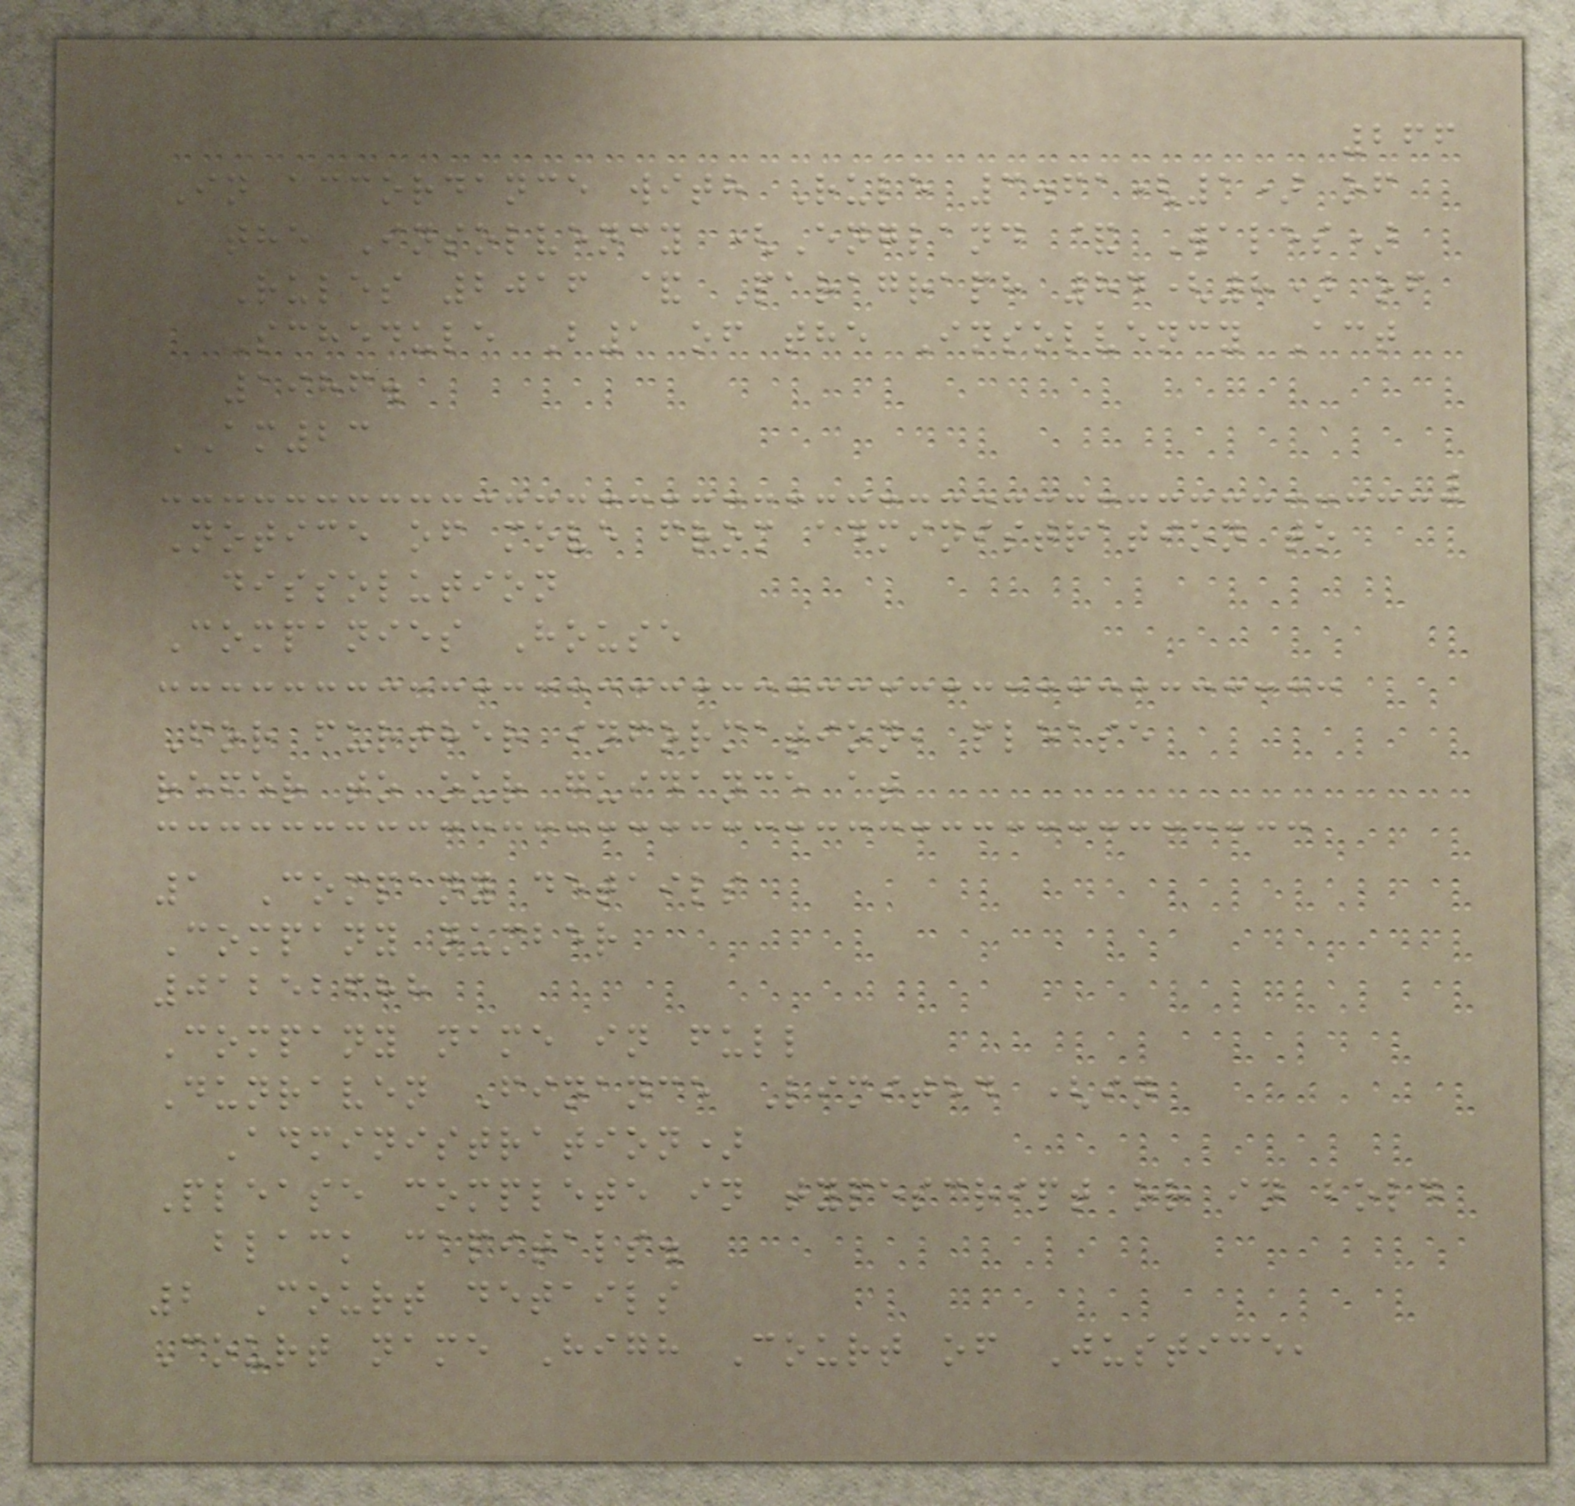266
In accordance with Rule 3.61(1) of
the Insolvency (England & Wales)
Rules 2016 & Paragraph 84(8) of
Schedule B1 of the Insolvency Act
1986.
AM23
Notice of move from administration to
dissolution
Companies House
For further information, please
refer to our guidance at
1 Company details
Company number
01252688
Company name in full
Dunraven Finance Limited (in
Administration)
Please complete in typescript or in bold
black capitals.
2 Court details
Court name High Court of Justice,
